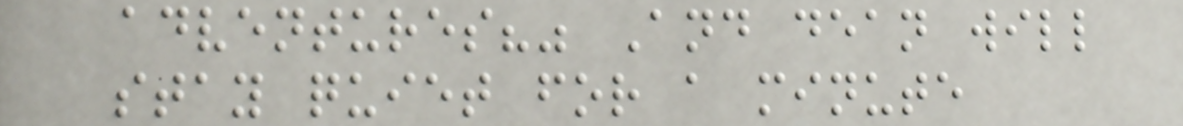adventures?" And dean will
stay quiet for a minute
